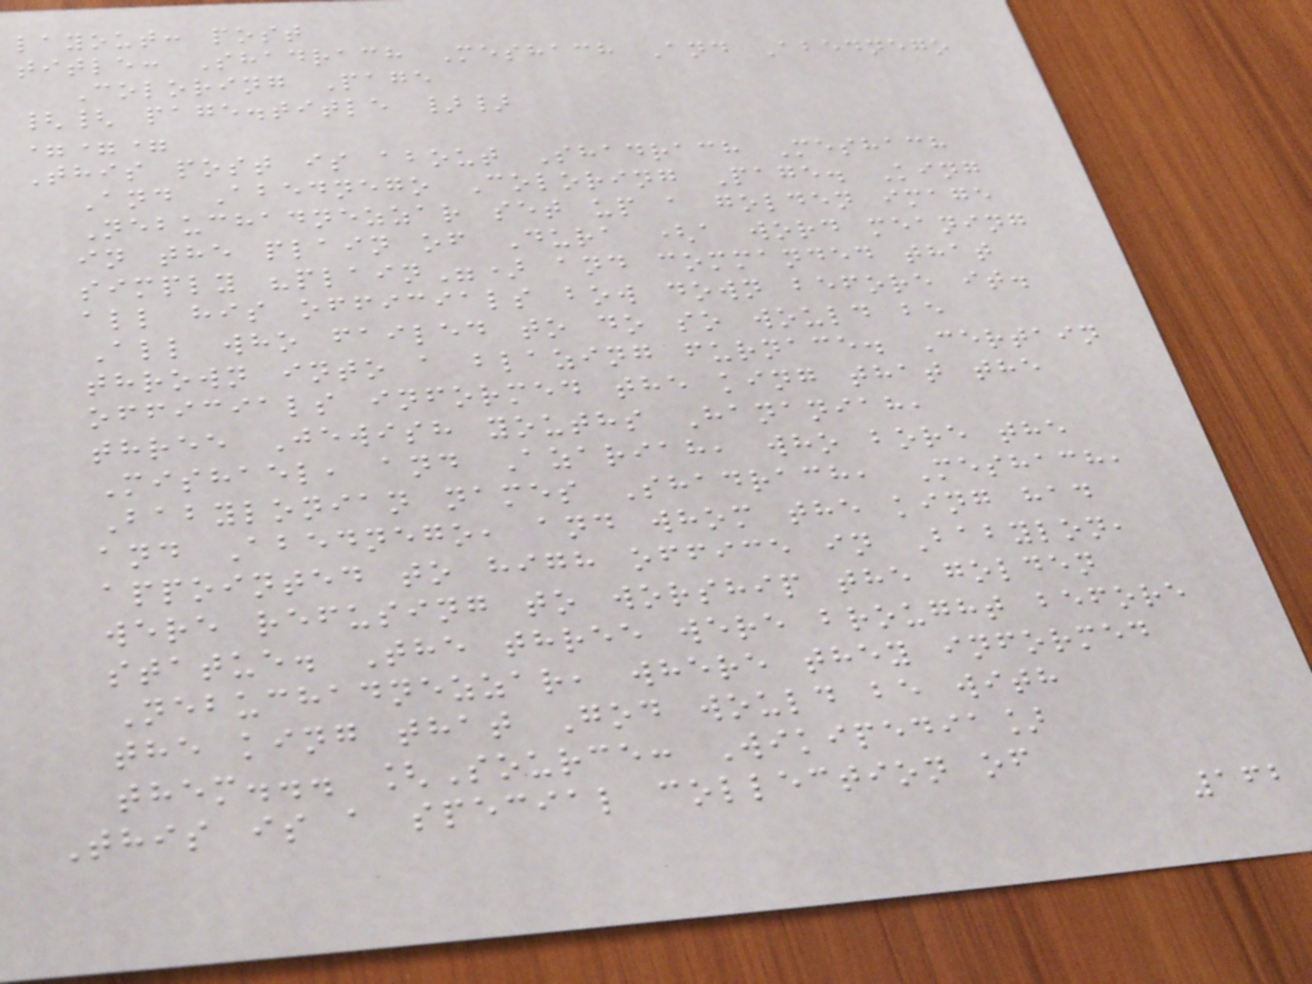layout: post
title: Shadrach Meshach And Abednego
Coloring Page
{{ page.title }}
===
This post is about Shadrach Meshach
And Abednego Coloring Page. King
Nebuchadnezzar set up a golden image
in the plain of Dura (a word meaning
simply "plain") and commanded that
all his officials bow down before it.
All who failed to do so would be
thrown into a blazing furnace. Certain
officials informed the king that the
three Jewish youths Hananiah,
Mishael, and Azariah, who bore the
Babylonian names Shadrach, Meshach,
and Abednego, and whom the king had
appointed to high office in Babylon,
were refusing to worship the golden
statue. The three were brought before
Nebuchadnezzar, where they informed
the king that God would be with
them... [Source: Wikipedia]
This is a special collection of
162
